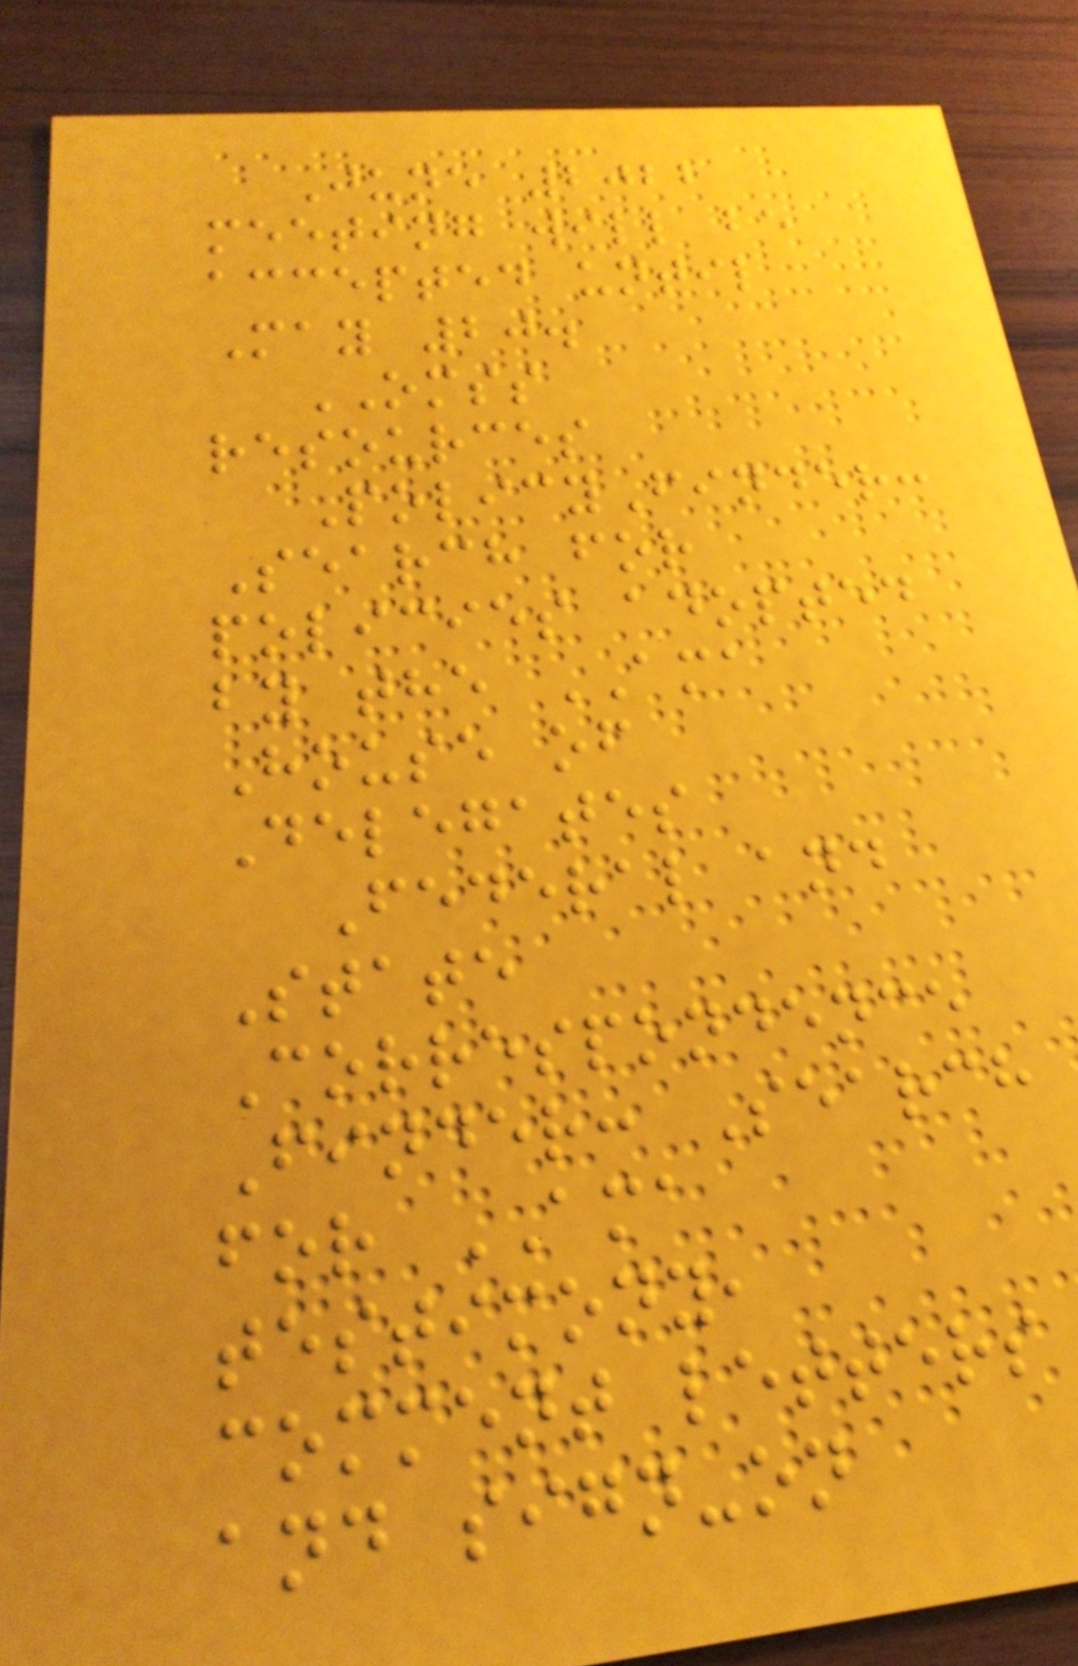June 2022
meeting will be
accepted until
May 20.
OMSS
resources
PolicyFinder:
Search for
policies adopted
by the AMA
House of
Delegates
Federal and
State
Correspondence
Finder: Search
for AMA
testimony,
comment letters
and sign-on
